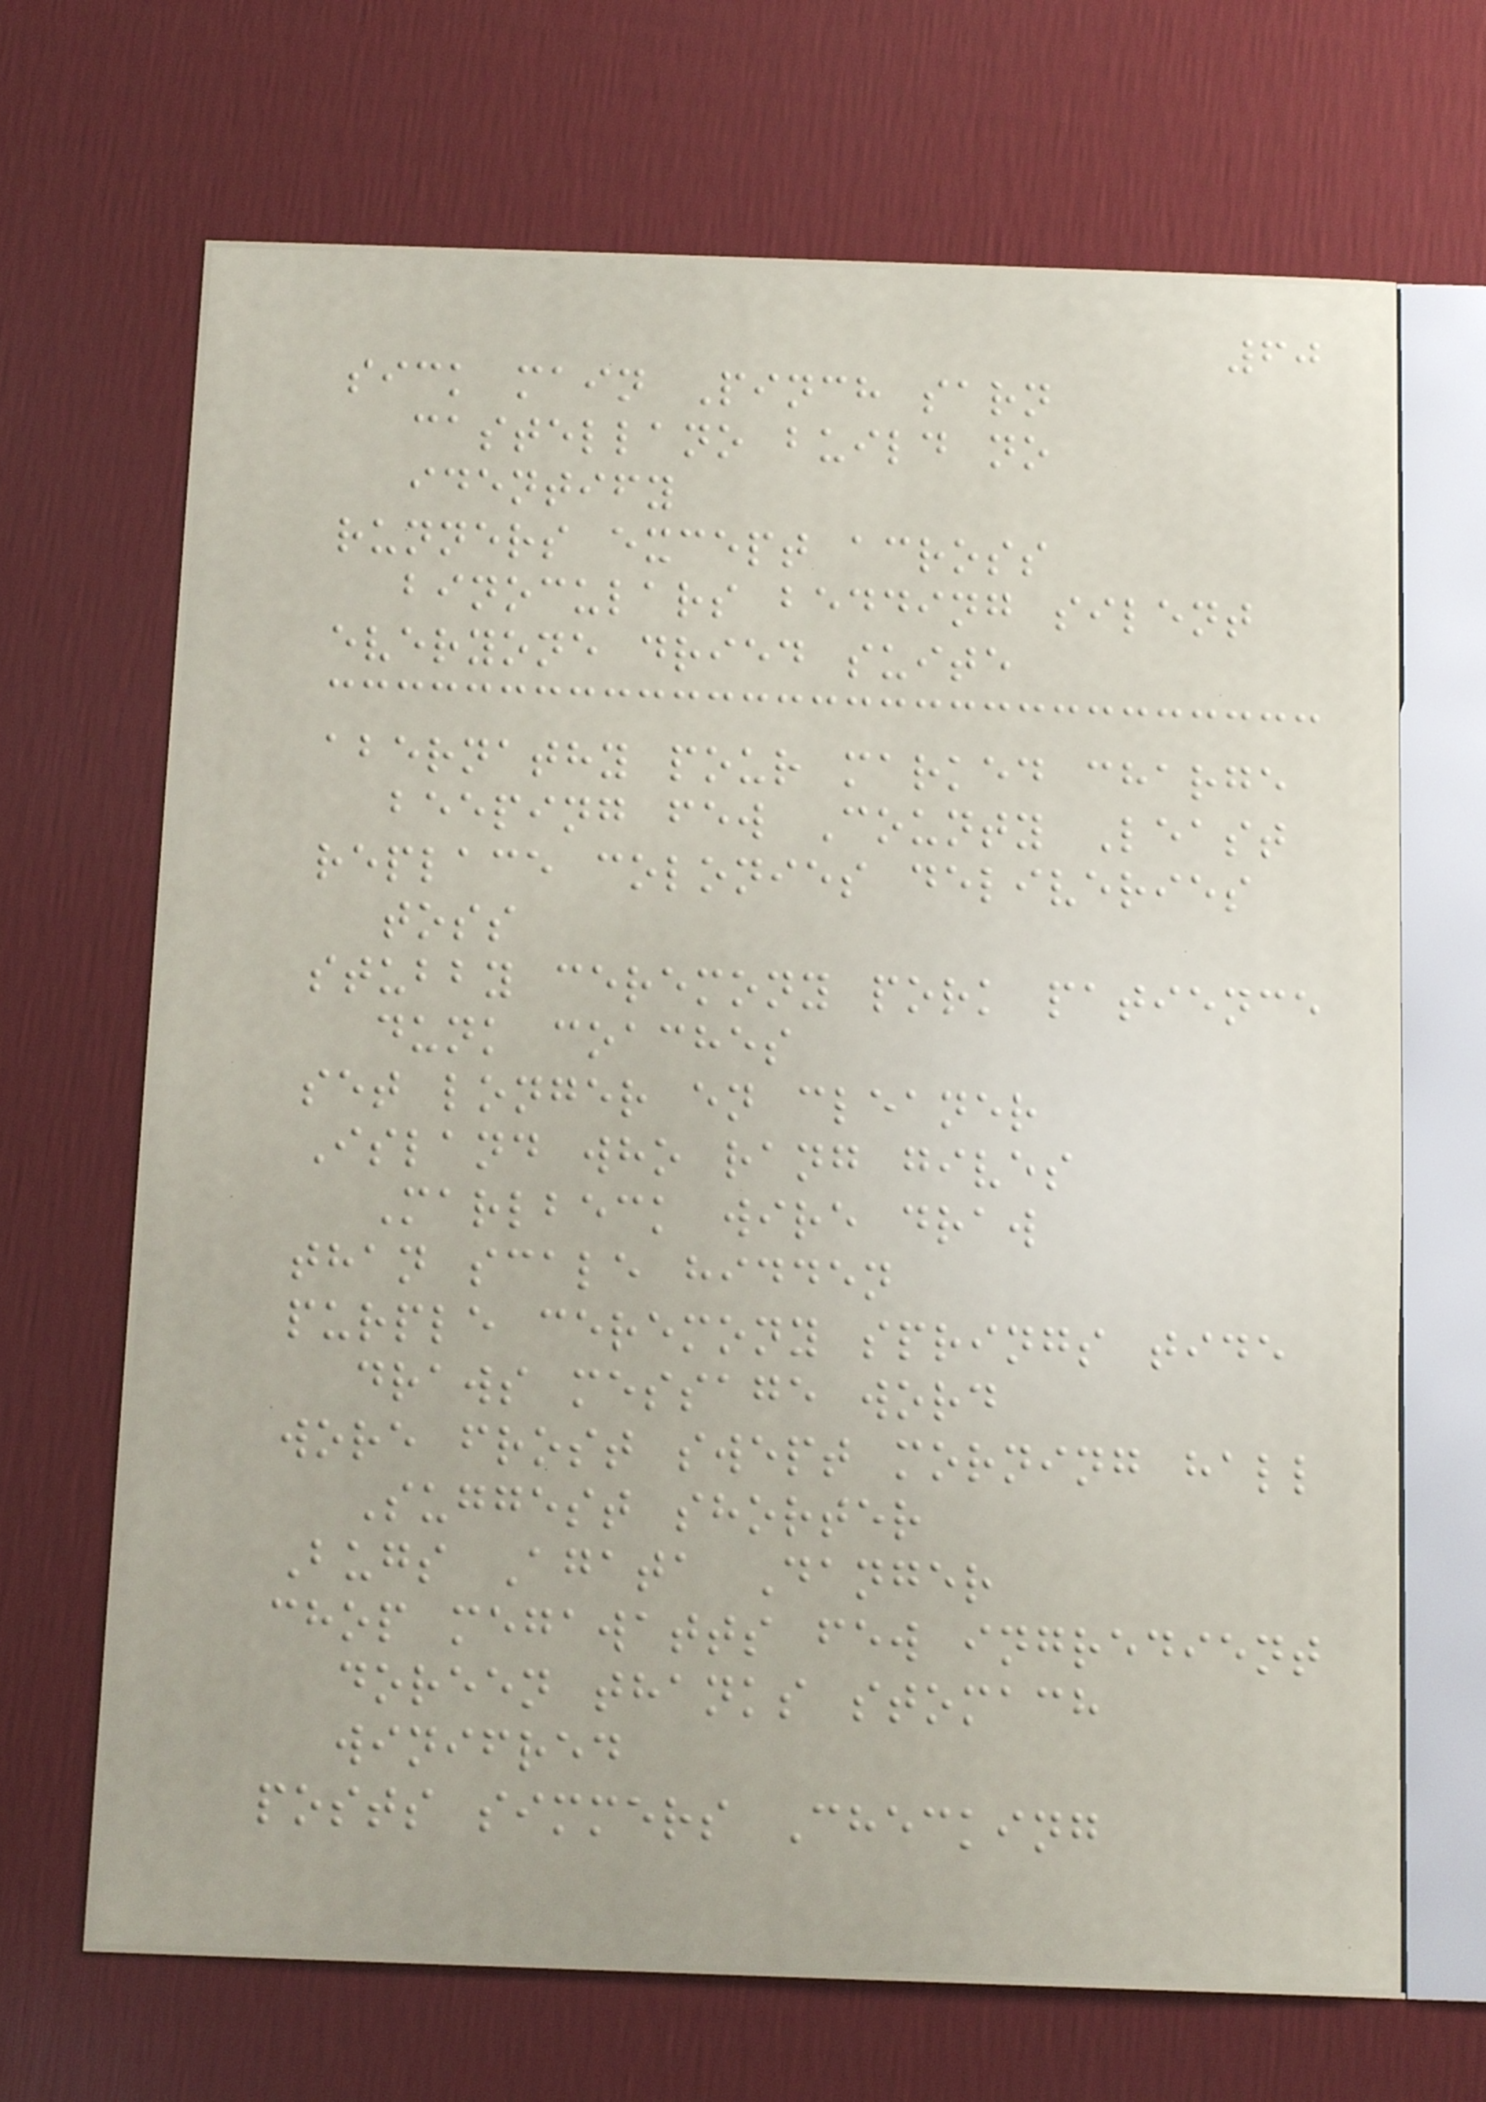60
sick main Pinch sarn
castellano build no
identify
runners except across
binoculars bedding silent
everyone dried suite
abernathy pour marked charge
beeping few County Least
replace colonies deliveries
toss
stubby ceremony pork patience
dunk coaches
set longer en cleaner
Island who rang gives
Marlbeck wire draw
than scale hidden
purple ceremony springs tide
draws message word
wore frost swept morning hall
Suggest shorter
Bugs Agata Danger
chop megawatts few ingredient
doreen thanks stomach
winifred
posts simmers Checking
